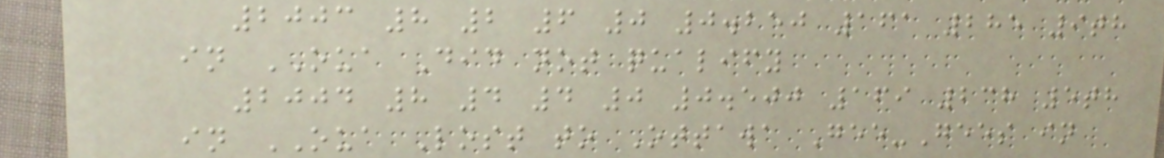2003 8 2 6 0 0.250 161 285 9th
in OUA Did not qualify
2004 8 4 4 0 0.500 169 238 5th
in OUA Lost to Ottawa Gee-Gees in
